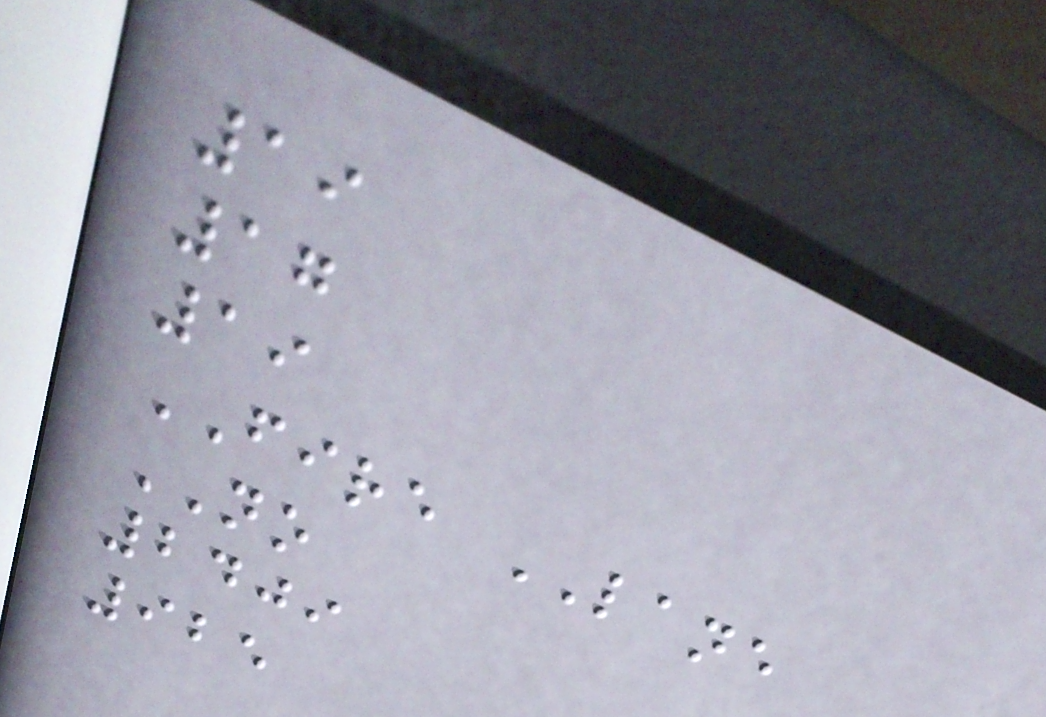19
17
19
FIRE LANE
NO
2409
925
